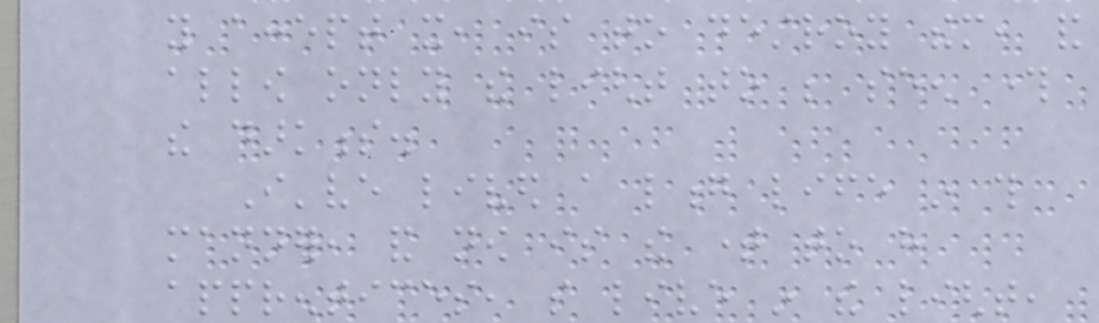you accept it, is to destroy them, and
allow only the light to be seen through
the darkness.
I've lived a long life in this
manner, and now is the time to have
apprentices, so live in the light,
